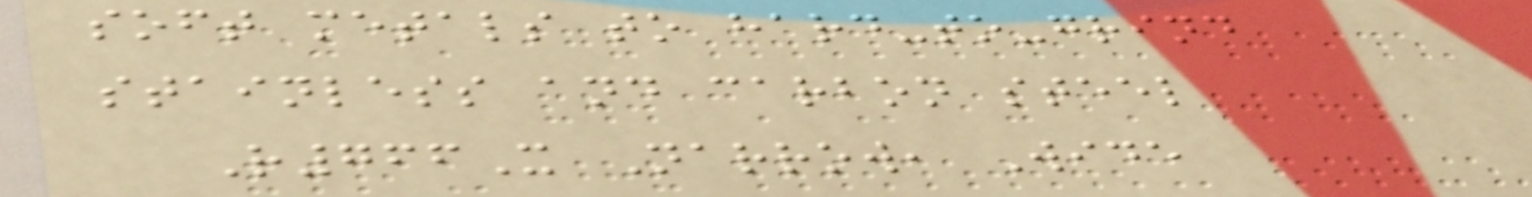soft metals to hard-to-grind
stainless and carbon steel
R766X Narrow, Wide
